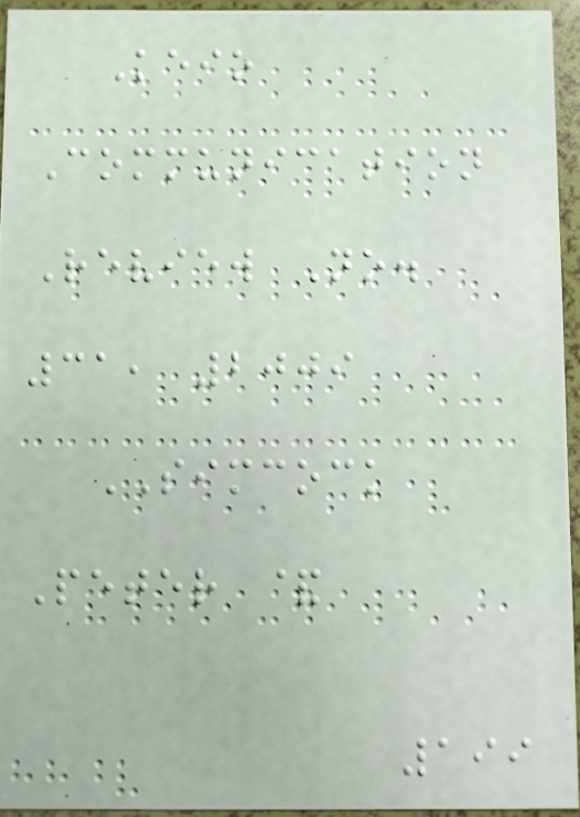Keio
Communication
Review No.
31, 2009
SIMCOCK
Peter &
199
